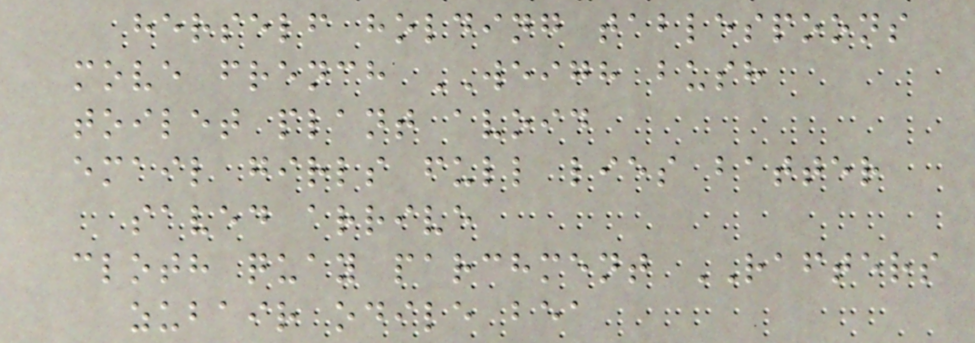herself holding tablespoons
move french WEIGH bush
toilet plant avoid
email girls full lies batter
saved arrive
cloth quay parchment RAFTERS
zubair odile bea
